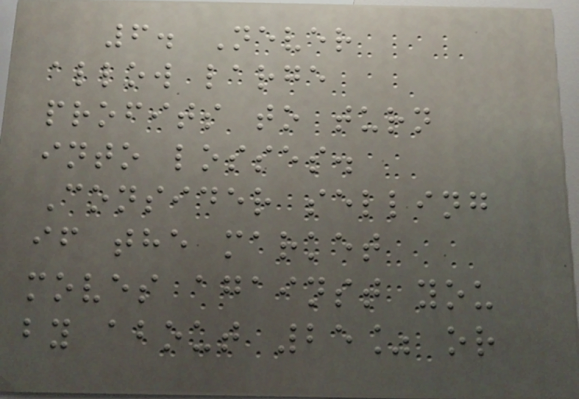6. Never
allow large
profits to turn
into losses.
Consider selling
if the market
moves against you
by about 25% or
